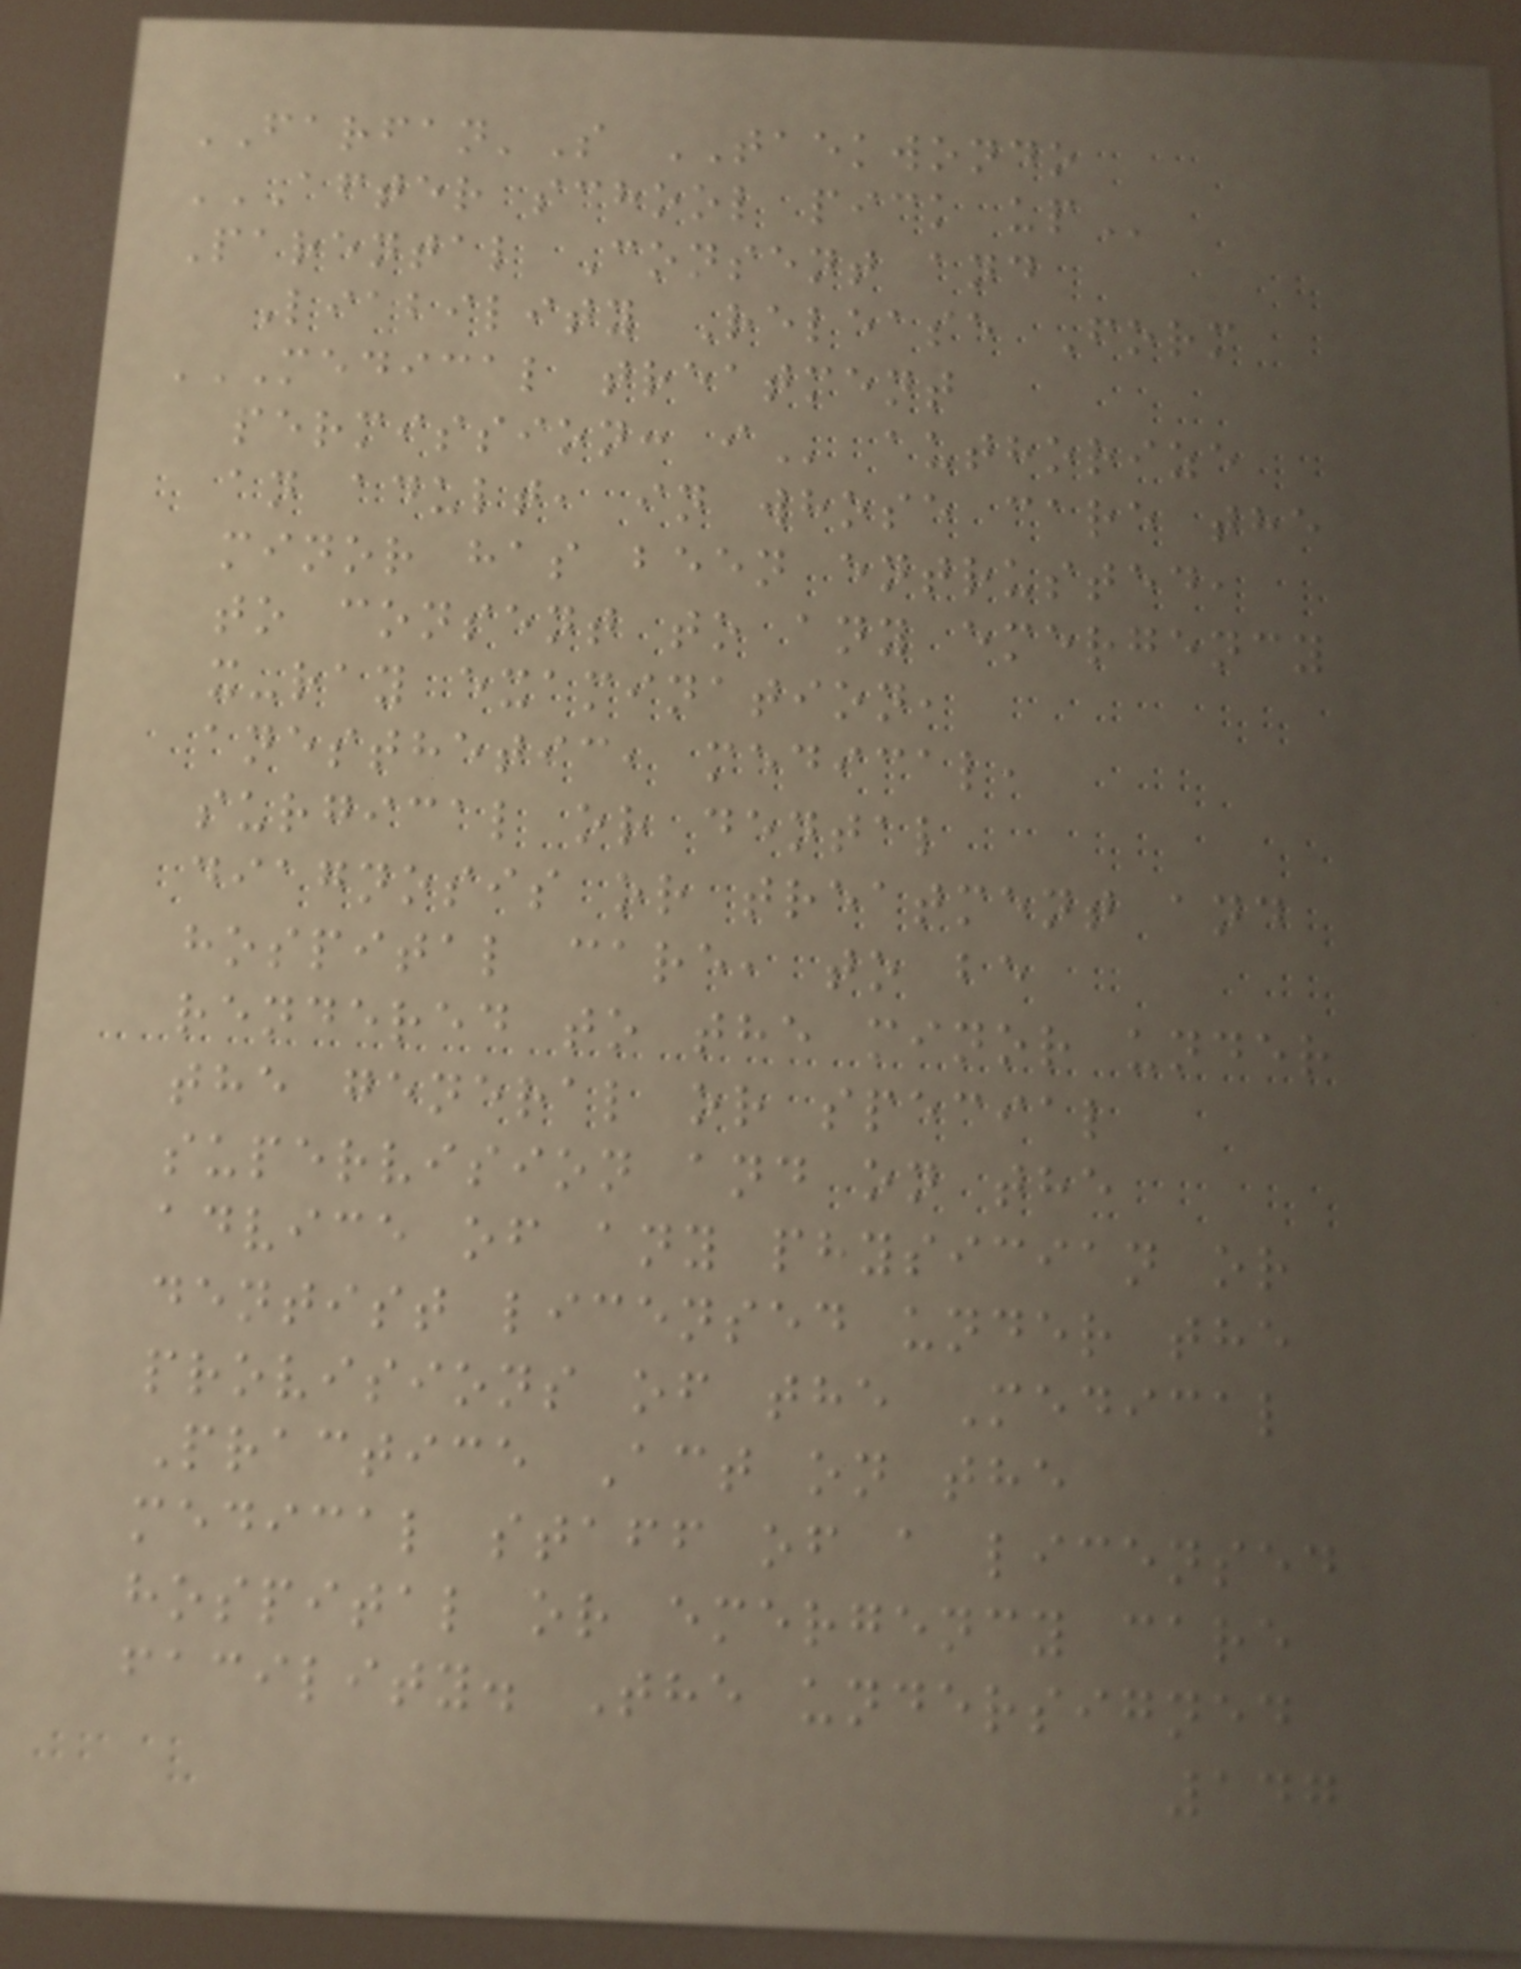FARFAN'S TAEKWONDO
AFTER SCHOOL PICK UP
Parental Consent and
Liability Release Form
MEDICAL TREATMENT
PERMISSION: I authorize
an adult, in whose care the
minor has been entrusted,
to consent to any emergency
x-ray examination,
anesthetic, medical,
surgical or dental
diagnosis or treatment and
hospital care, to be
rendered to the minor under
the general or special
supervision and on the
advice of any physician or
dentist licensed under the
provisions of the Medical
Practice Act on the
medical staff of a licensed
hospital or emergency care
facility. The undersigned
147
